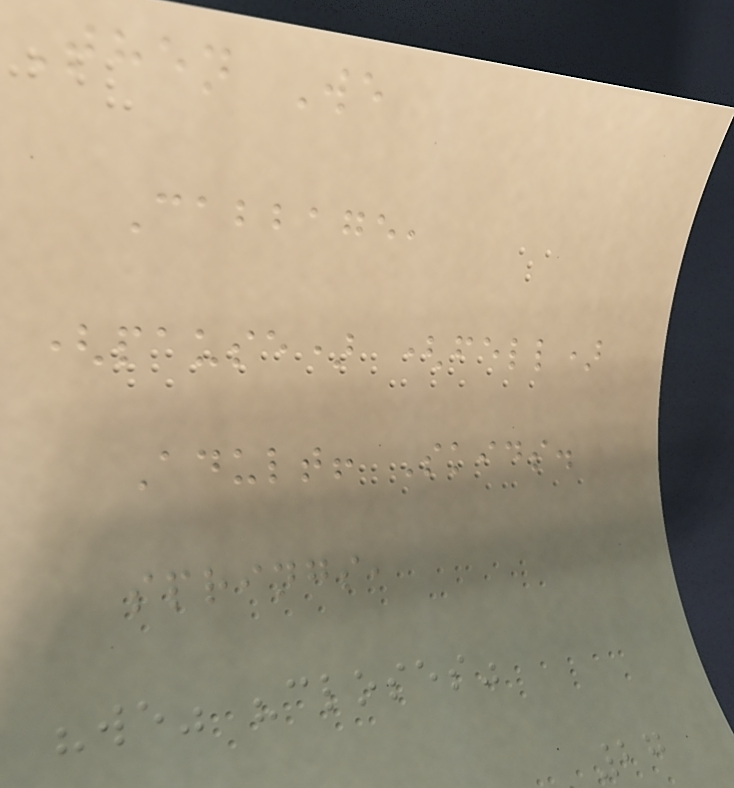Then We
Cabbage,
(pause) (fell)
Adult! Skids.
springs,
"we" "closes"
27
